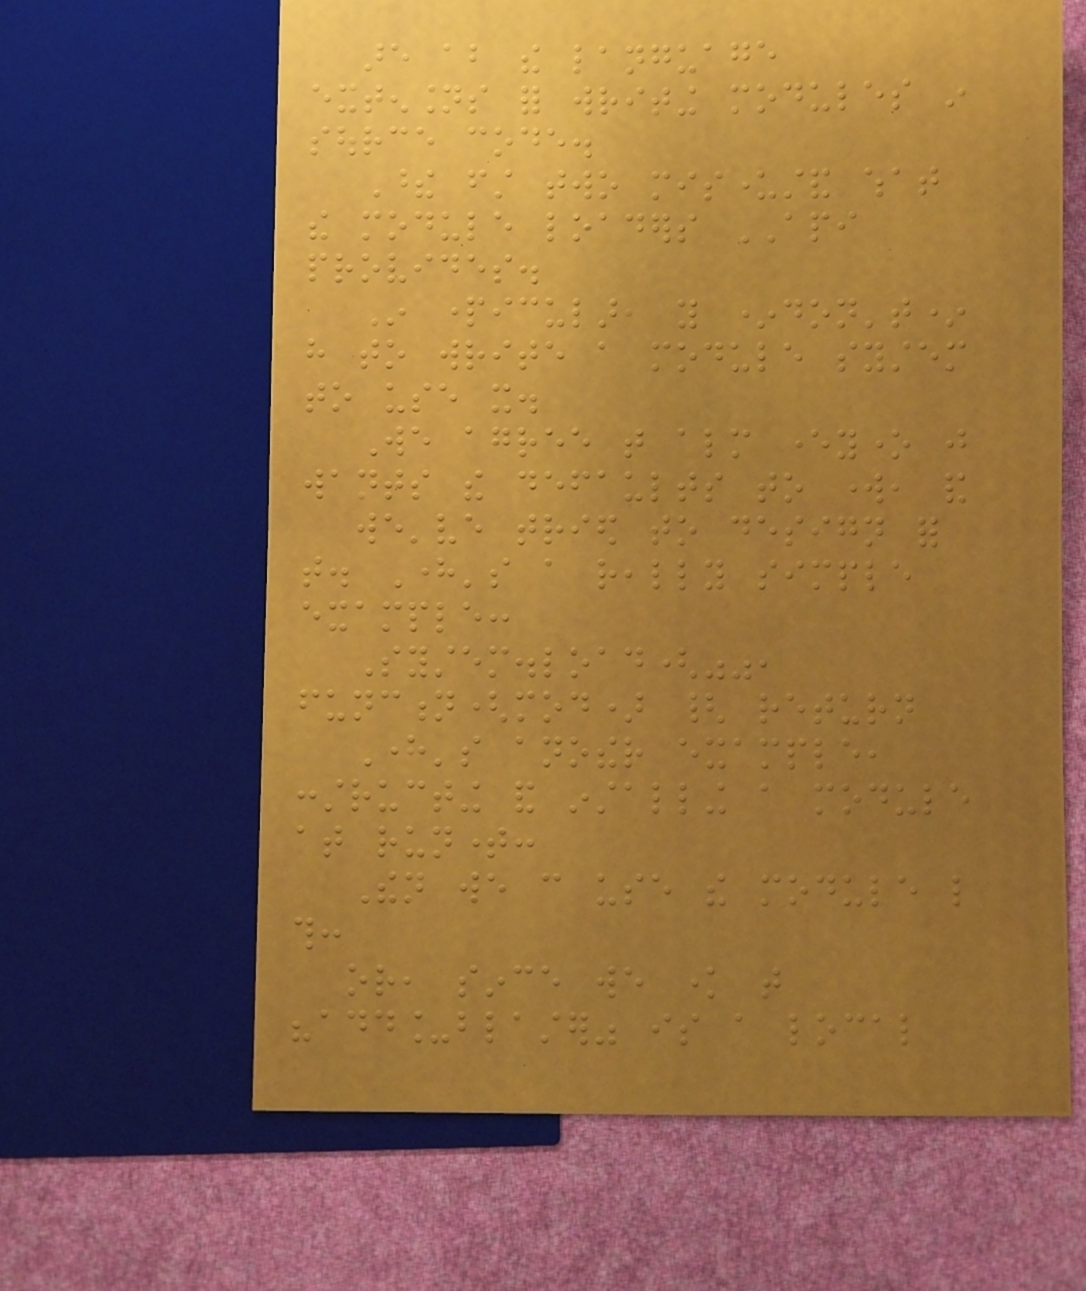are about the language
extensions for writing modules in
source code.
These first two misunderstand what
the module loaders API
provides.
In particular, you *don't*
have to write a module system
to use it.
We agree that almost everyone just
wants the defaults to work, and
we've tried to design for
that. Here's a really simple
example:
System.load("",
function(mod) { return
Here's another example,
constructing and installing a module
at runtime:
Then we can use the module like
this:
or, since we know that
"add_blaster" is a local
